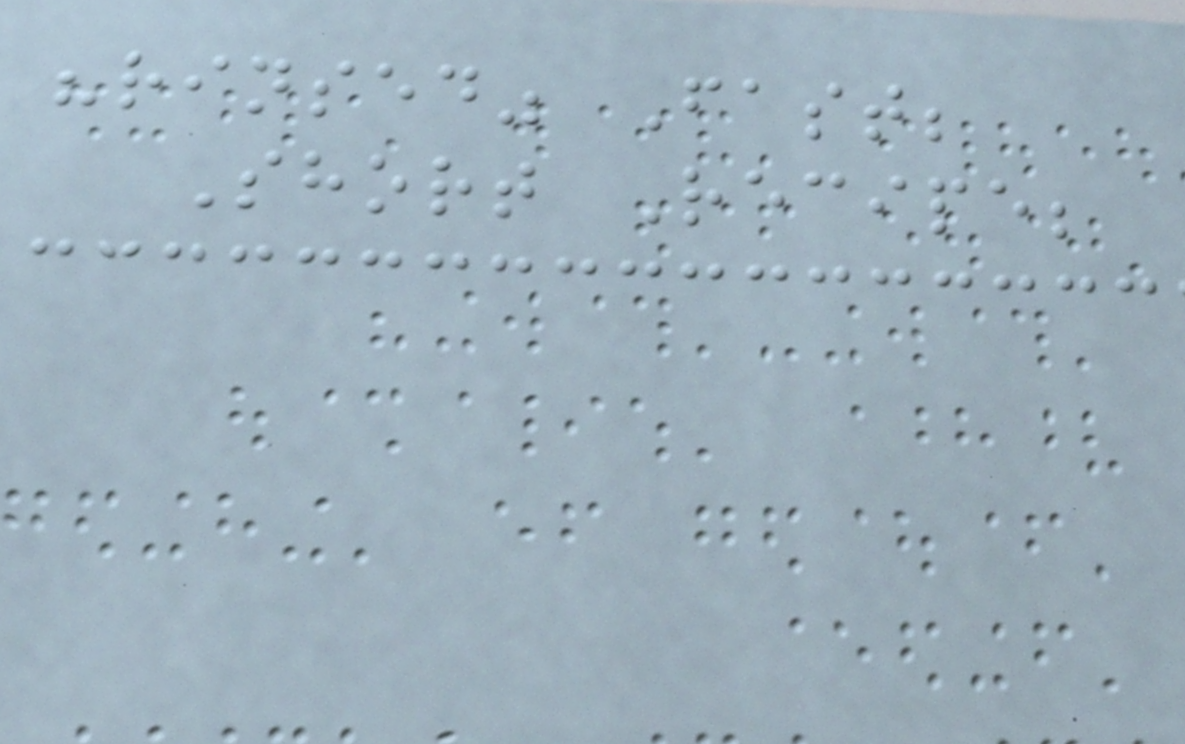"rinsed" Fast;
Short Recipe;
